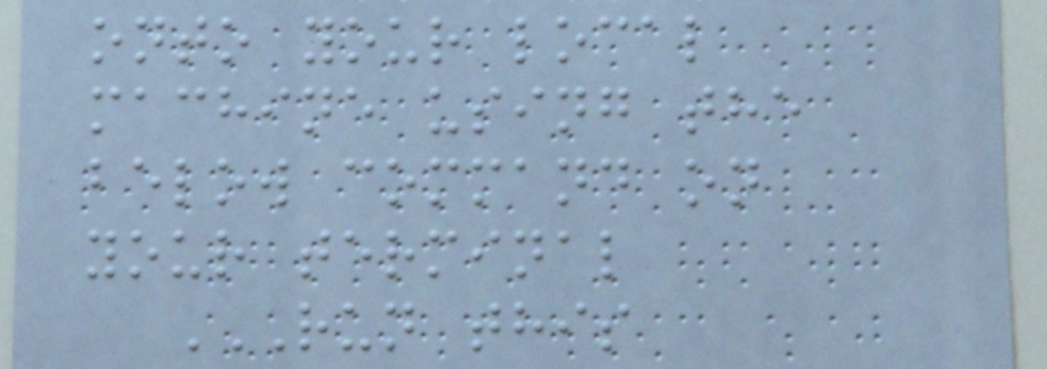onto your local
machine using the
below command on
your terminal
RUN THIS
